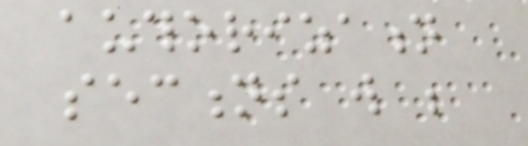authorization
sections will be
